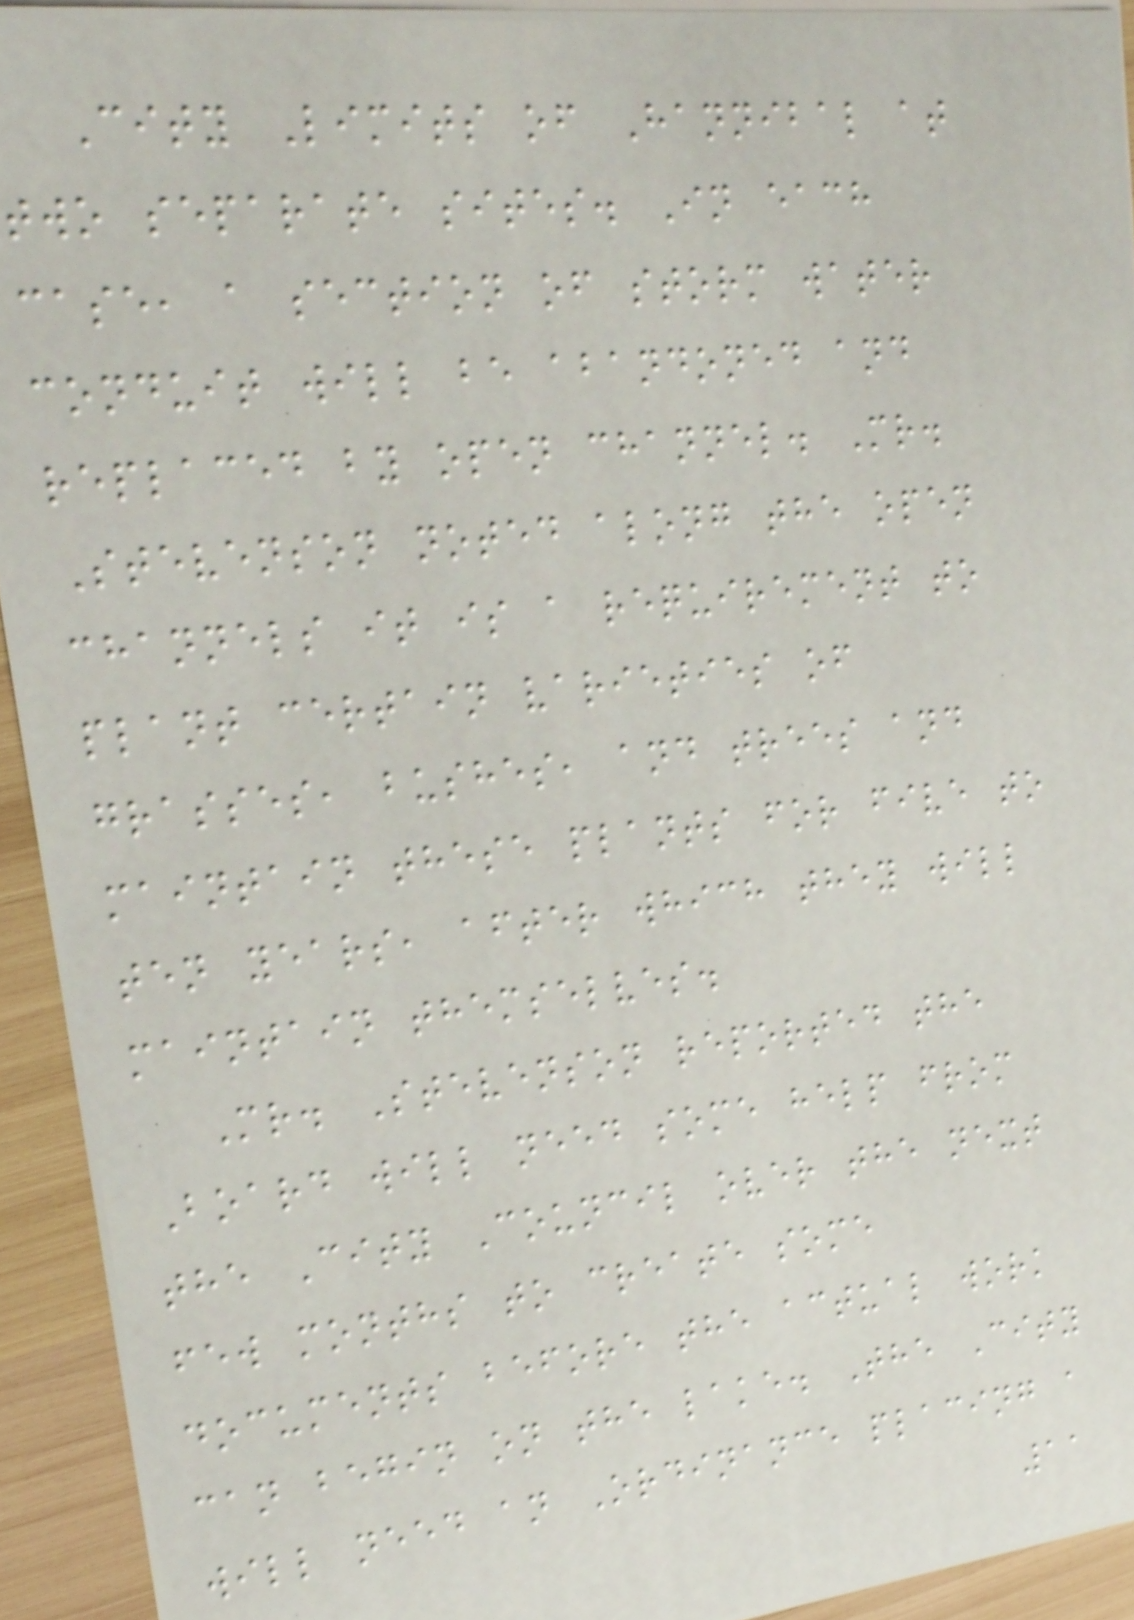City Limits of Hannibal at
two separate sites. In each
case, a section of storm water
conduit will be abandoned and
replaced by open channel. Mr.
Stevenson noted along the open
channels it is a requirement to
plant certain varieties of
grasses, bushes, and trees and
maintain these plants for five to
ten years, after which they will
maintain themselves.
Mr. Stevenson reported the
Board will need some help from
the City Council over the next
few months to create some
documents before the actual work
can begin on the lake. The City
will need an Ordinance placing a
11
